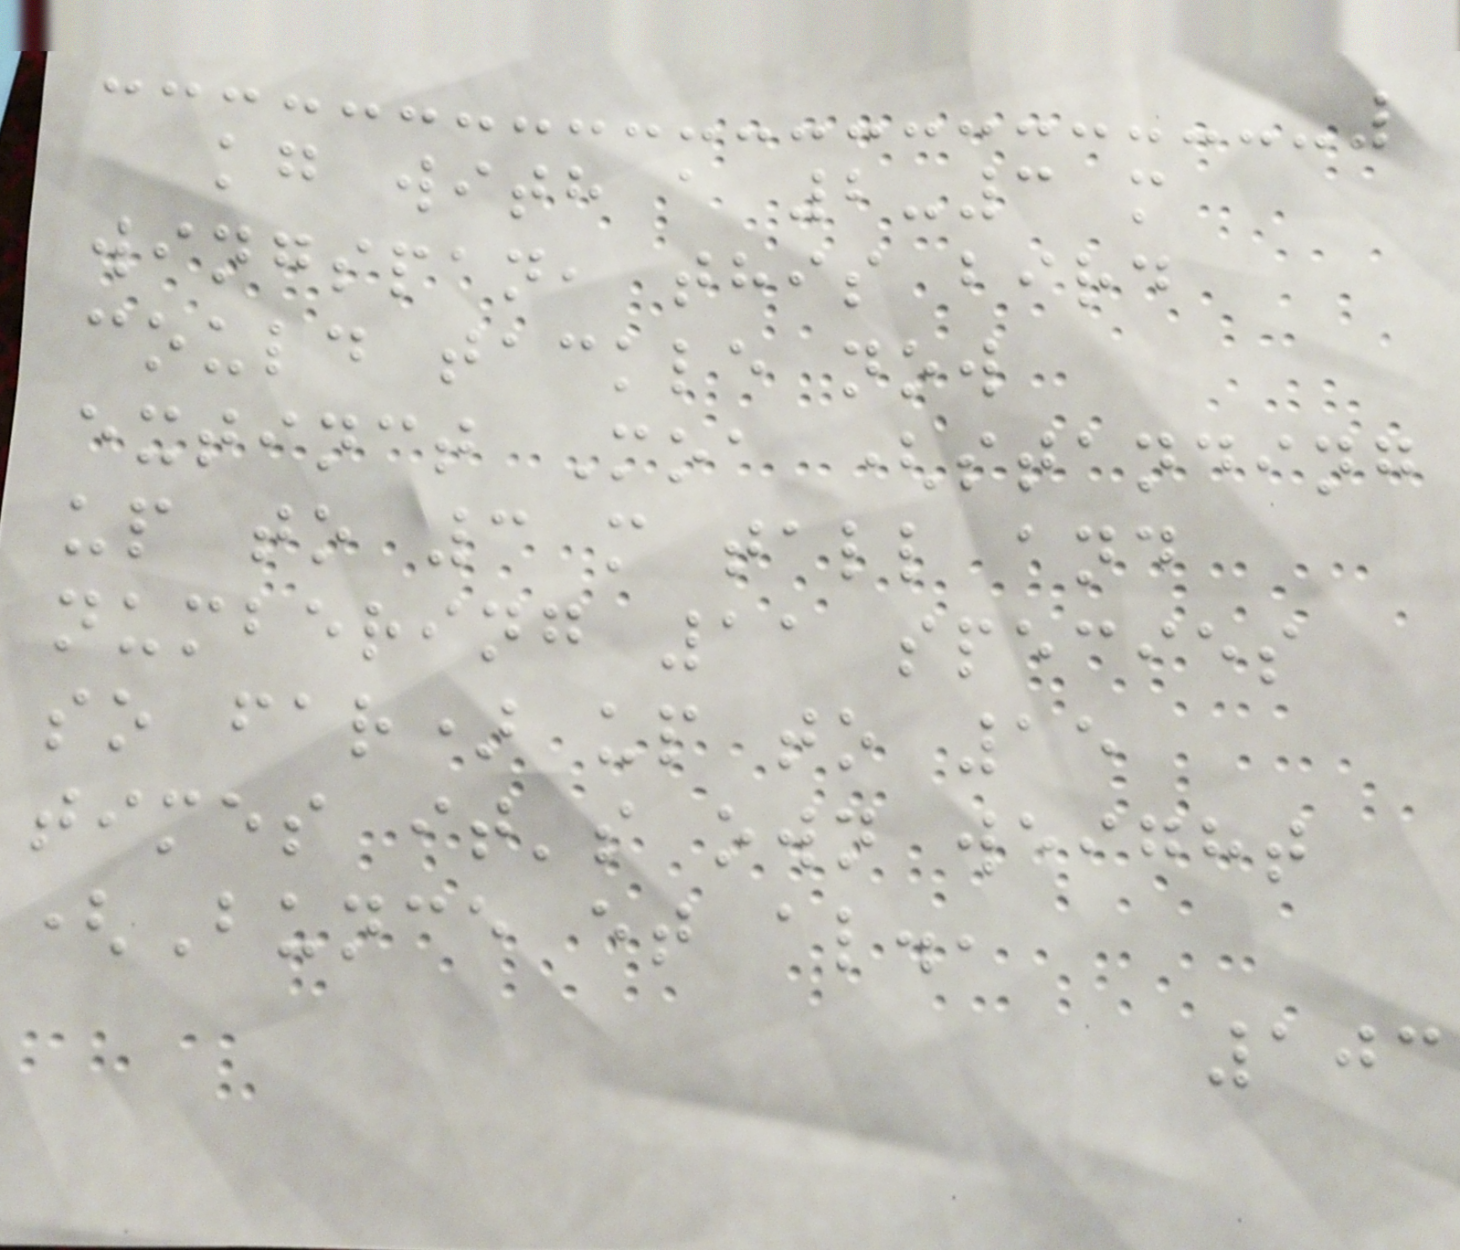kg with a 2-3 m
wingspan, this bird
could tackle now
extinct Moa (standing
up to 3 m tall and
numbering 11 species
so far) up to 15
times it's own weight
(Bunce et al.,
103
